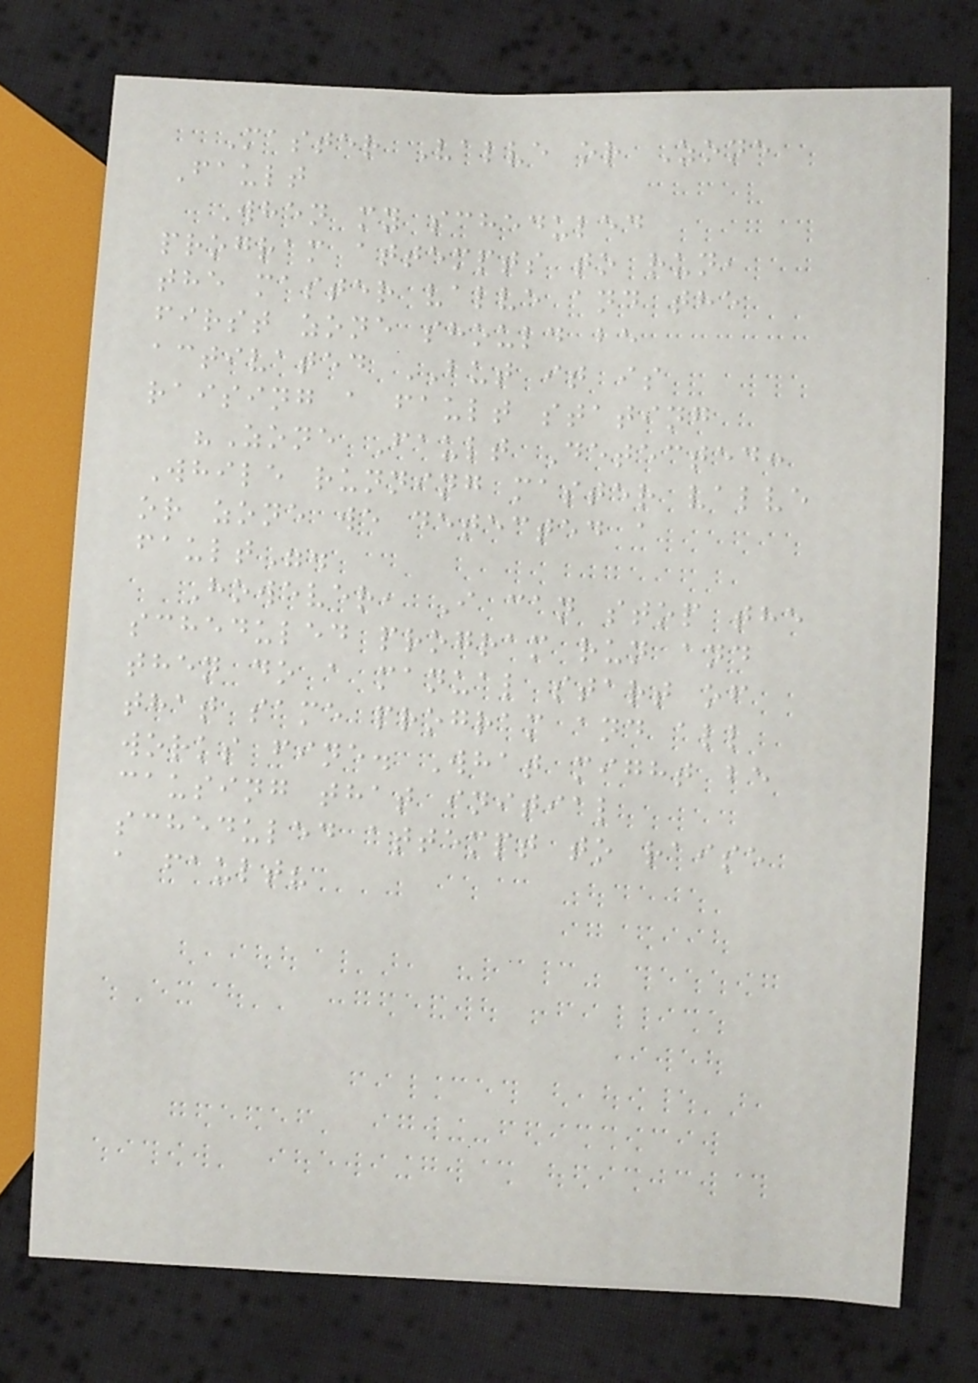Master Valve or Zone
Fault
When my scheduled
program attempts to run,
the master valve and the
first zone should be
activated BUT it is
raising a fault stating
"Zone Fault Detected:
While running master valve
or zone we detected a
fault".
However, I can stop the
scheduled program run and
then do a manual start of
that same program and all
works fine. What might be
causing that initial
scheduled attempt to raise
a fault?
